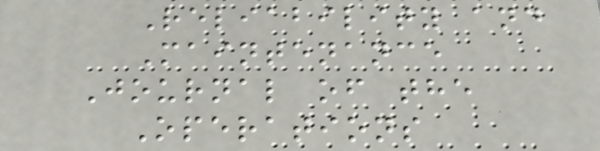Reliability and
Maintenance
Journal of the
Operations
